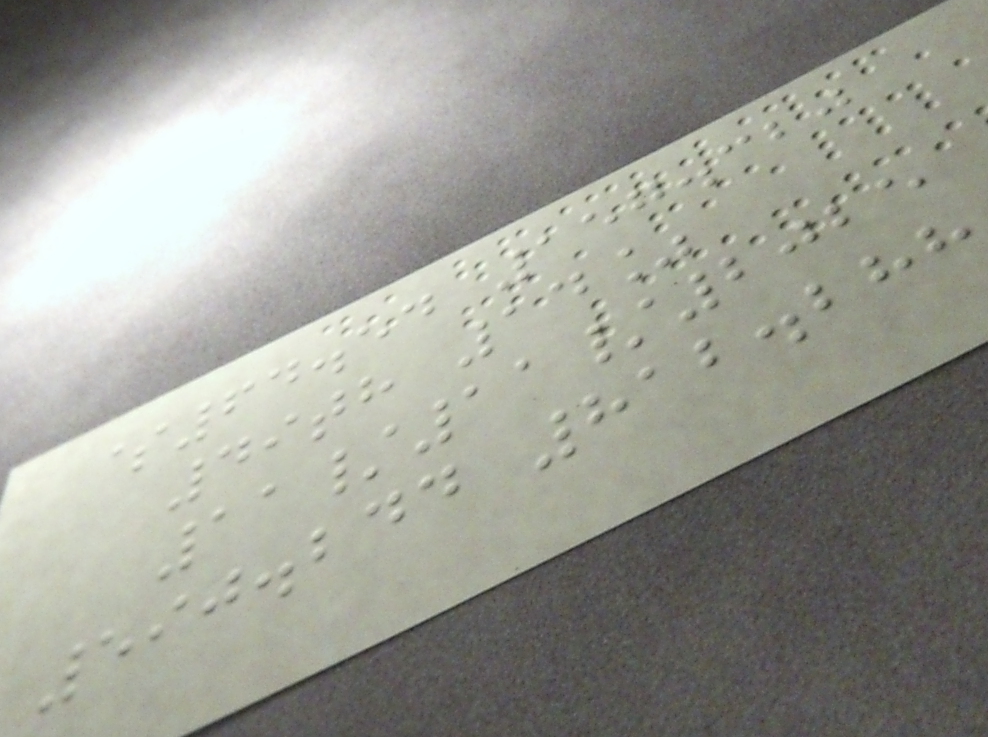$64.54 157.320
49th 14%
11/11/2025
590.244 812.288
